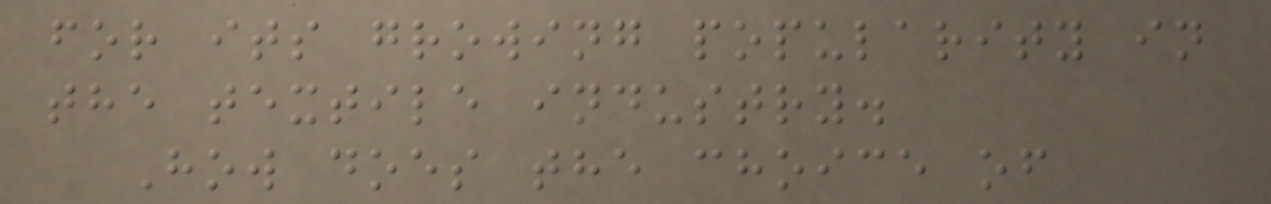for its growing popularity in
the textile industry.
How does the choice of
